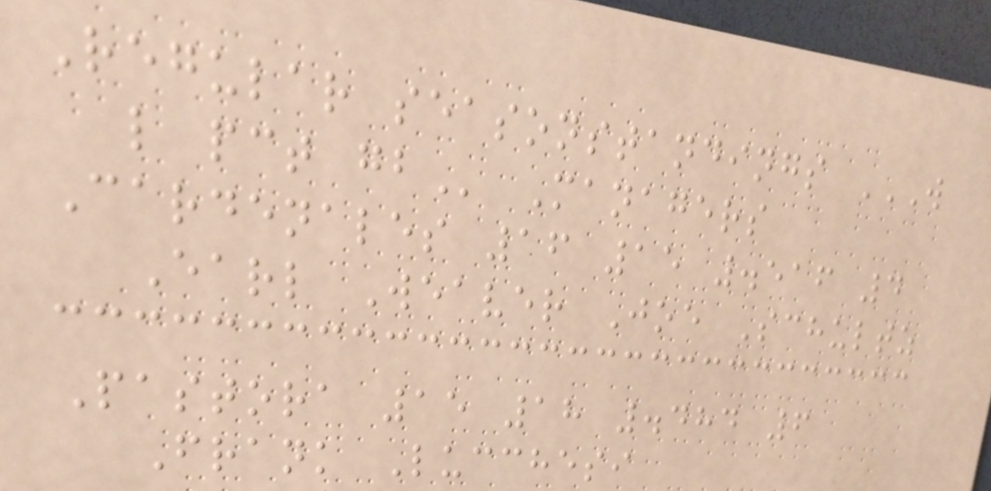Regular seasonstandings W
L PCT GB Managers
Cardenales 16 15 .516 4
Earl Weaver Joe Schultz
Pastora 15 18 .484 6
Frank Lucchesi
